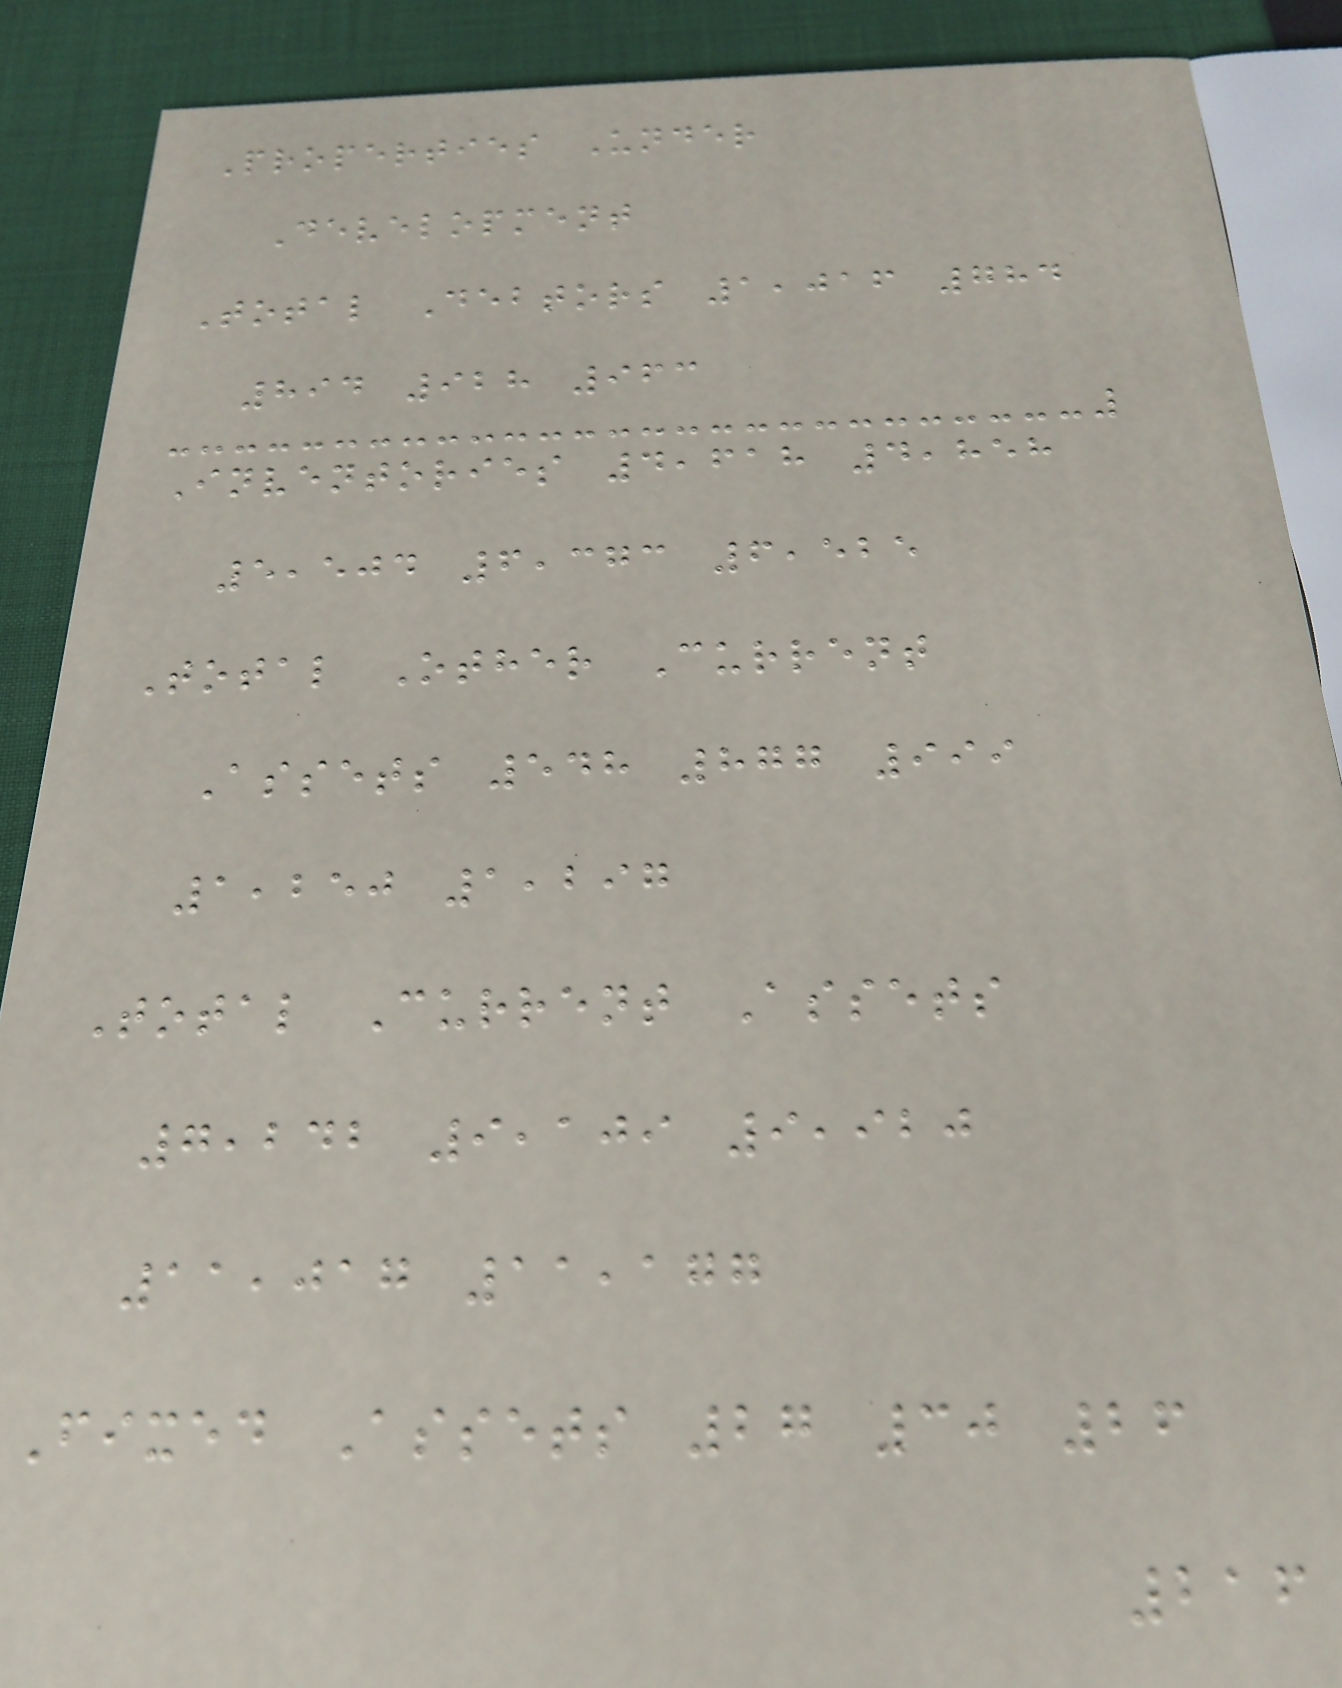Properties Under
Development
Total Debtors 1,016 784
894 928 963
Inventories 4,618 4,858
5,504 6,373 6,525
Total Other Current
Assets 548 877 999
1,250 1,297
Total Current Assets
7,242 9,109 9,920
11,017 11,177
Fixed Assets 27 30 26
216
